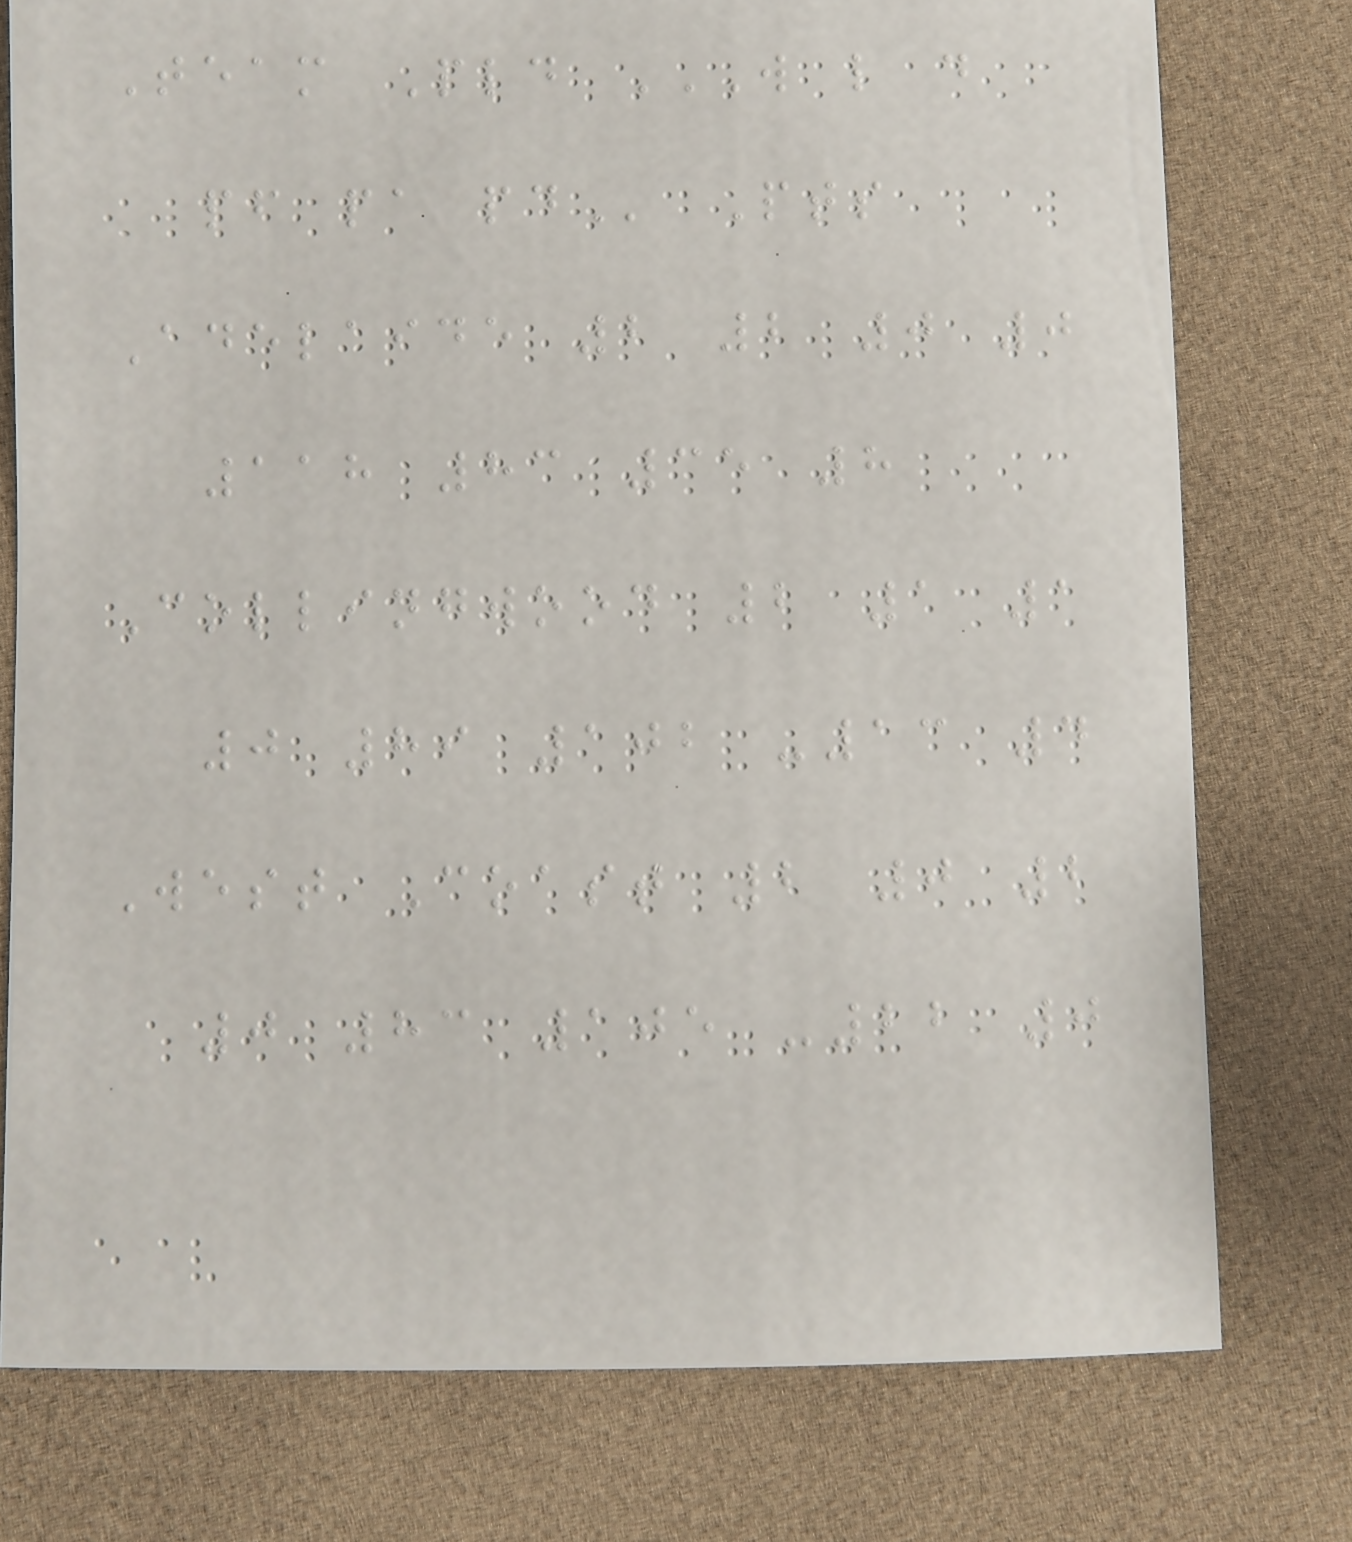Team Pld W L D
PF PA PD Pts
Adelaide 2 2 0 0
118 83 35 8
Collingwood 2 1 1
0 89 102 -13 4
West Coast 2 0 2
0 83 105 -22 0
